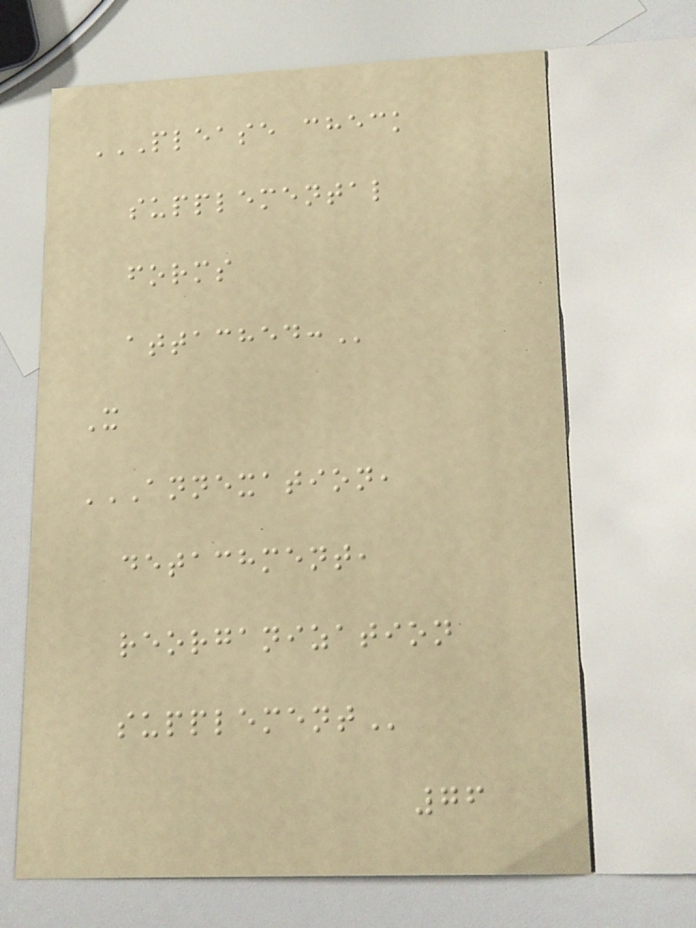PLEASE CHECK
SUPPLEMENTAL
FORMS
ATTACHED:
X
ANNEXATION,
DETACHMENT,
REORGANIZATION
SUPPLEMENT
76
